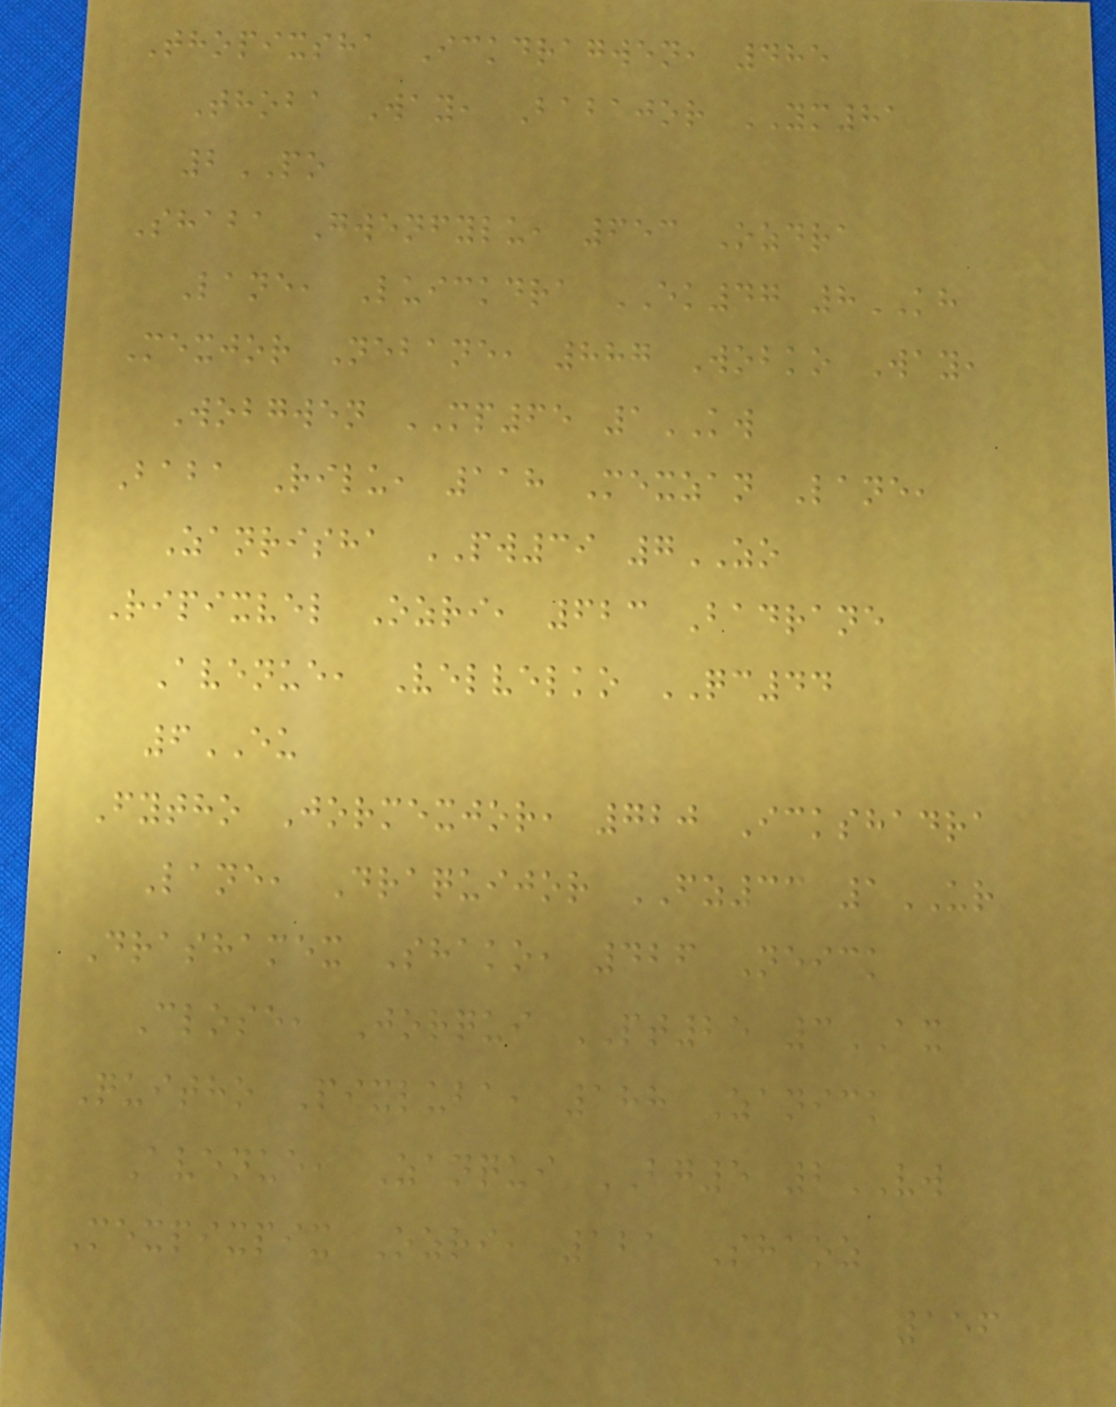Thopixsha Ickdragwen, 485
Thoba Way, Babajor YM81
2PO
Shaba Gwenfylu, 653 Ozdra
Lane, Luickdra EK47 8KH
Mexjor Nebane, 887 Wobko Way,
Wobgwen MP65 1KW
Baba Rilu, 118 Mexzan Lane,
Zanrisha PW39 7ZO
Ripixvel Ozri, 623 Badrane
Avenue, Velvelko QC44
6EU
Fytho Jormexjor, 720 Ickshadra
Lane, Draquijor FZ33 1UR
Drashamex Shako, 426 Neick
Close, Jorqui PT25 3AX
Quitho Pixluba, 188 Zanick
Avenue, Zanqui BG5 2VW
Mexpixpix Ozri, 121 Shaoz
156
